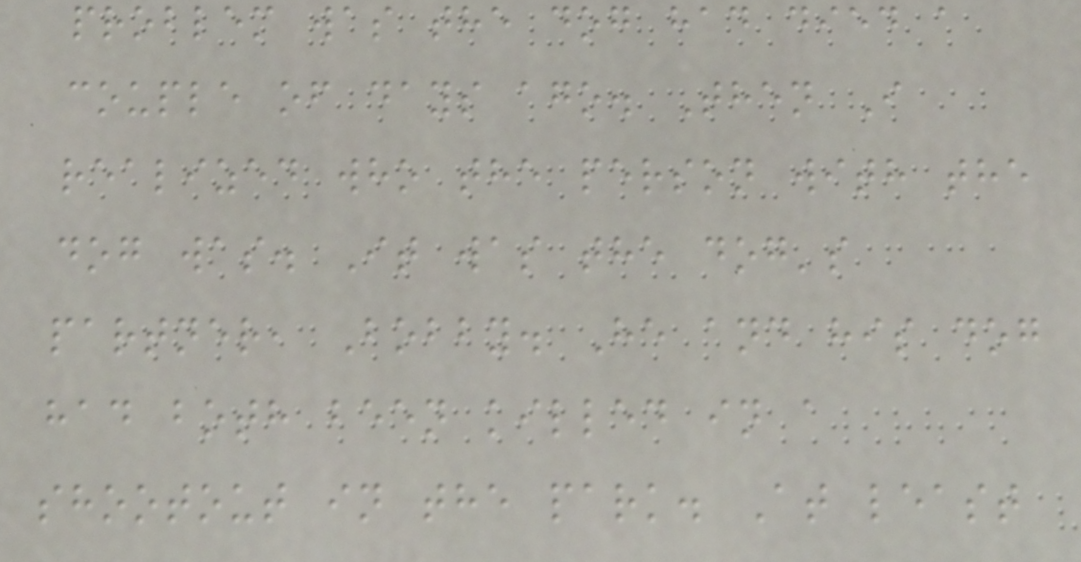problem was the dog had died a
couple of days ago. Then I
realized who the person with the
dog was. It was the dog's
partner, Bobby. He and his dog
had both been killed in a
shootout in the park. At least
